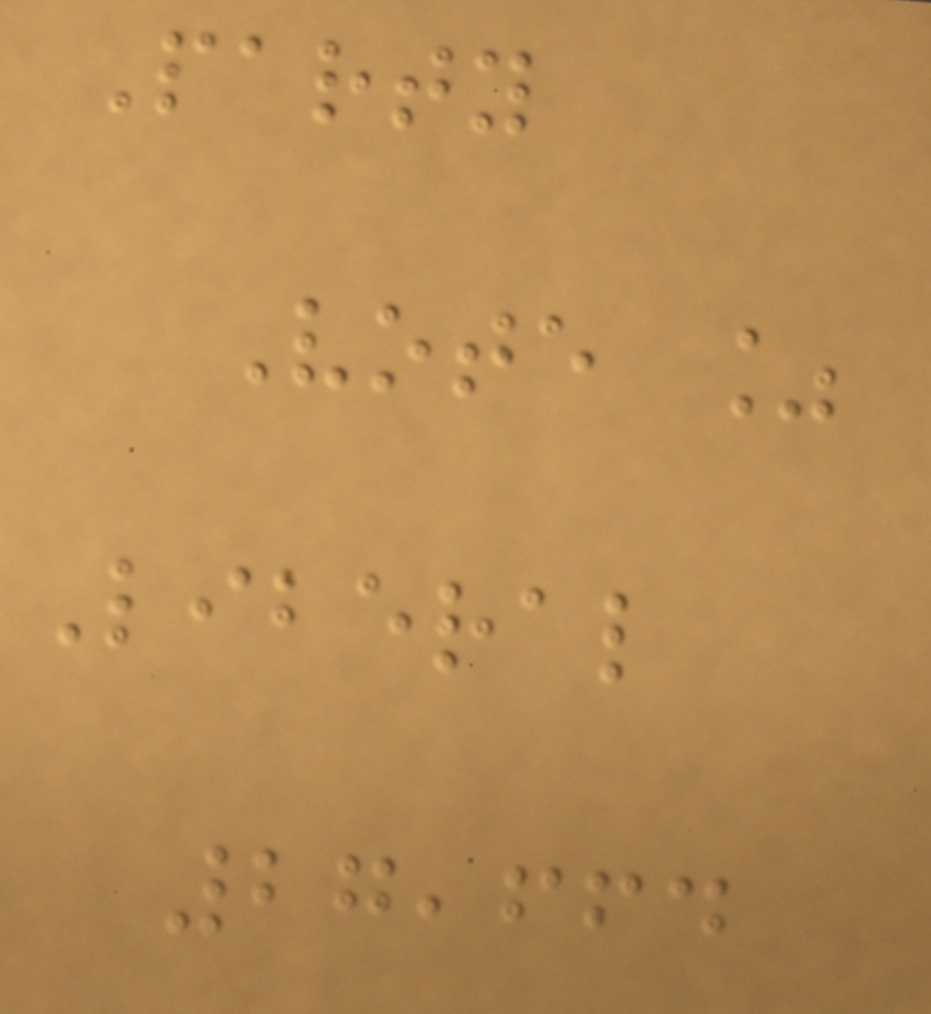Party
Vote %
Liberal
27,664
